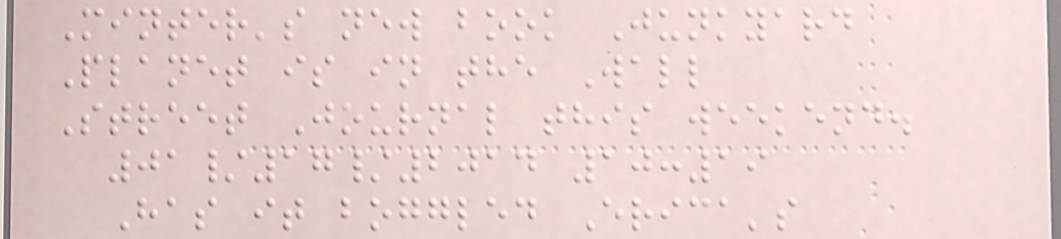Minter's new book Junkyard
Planet is in the Wall
Street Journal this weekend.
01/17/2014 10:19
Has it boggled Erica's
